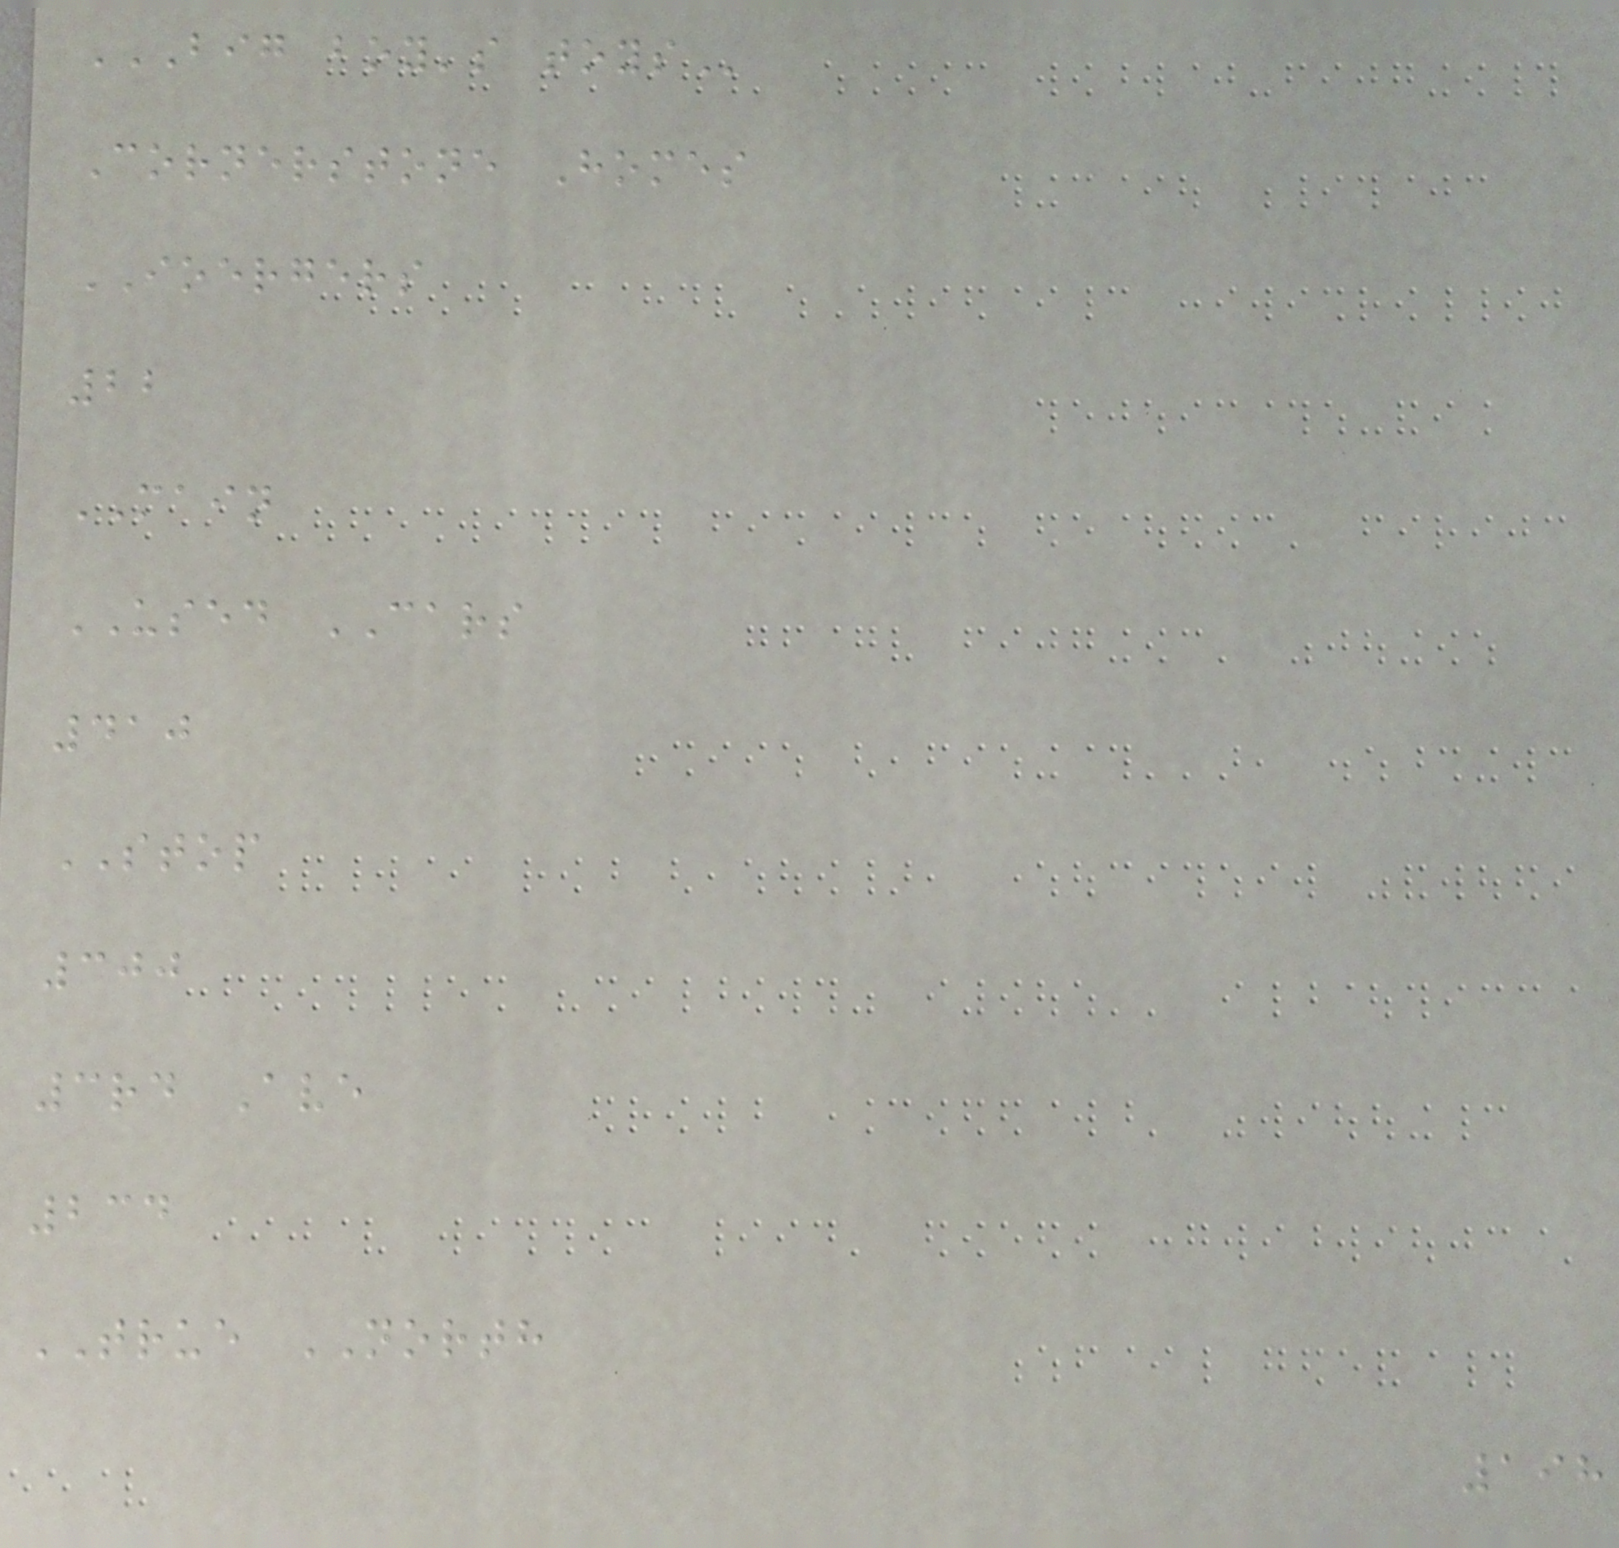BIG BOY'S TOYS
Cornerstone Homes
IOERGERS
22
MAIN
USED CARS
410
STOP
300
3rd Ave
234
TRUE NORTH
198
